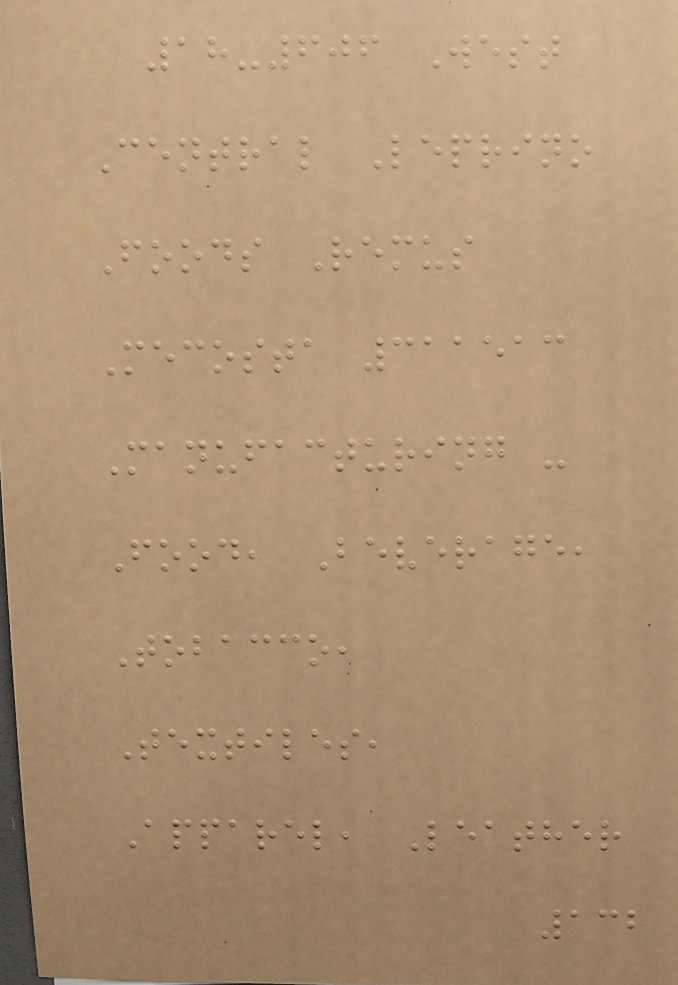18-606 West
Central Leprino
Foods Remus
Mecosta 311513
Manufacturing -
Food, Beverage,
Tobacco,
Textiles,
Apparel, Leather
132
